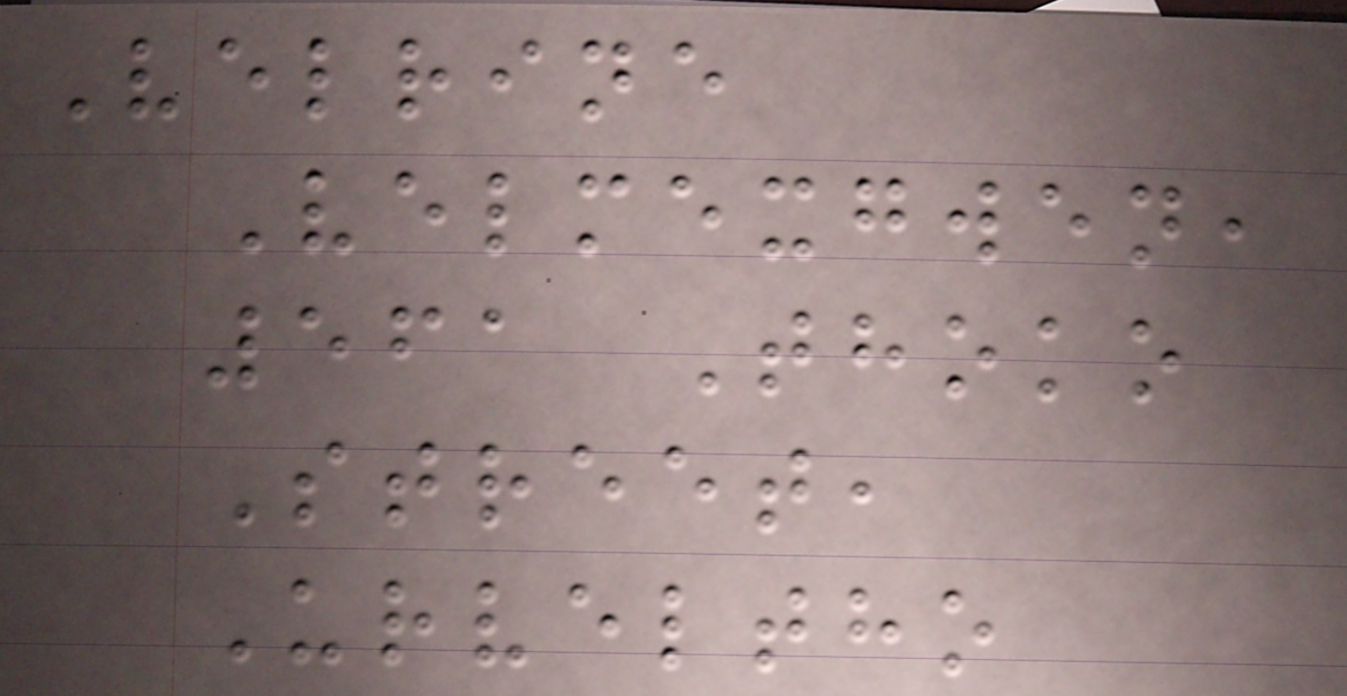Velrine
Velmexgwen,
561 Thoko
Street,
Urveltho
